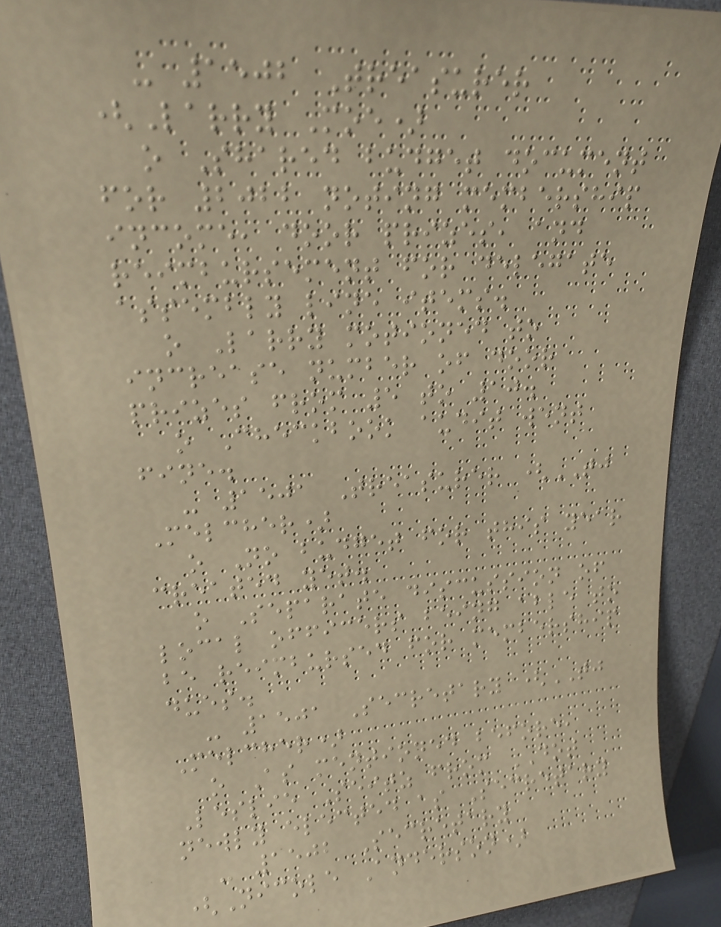- 1502 Treasurer
(Larry Moe)
o Shared budget document
for 2022 noting membership
income, door prizes, and
reimbursement for delegate
assembly line items.
o Larry motioned to
increase number of door
prizes from 5 to 10.
o Checkbook audit went
fine.
- 1501 Treasurer (TJ
Melcher)
o No budget for this year
created yet.
o Separate discussion of
local officers being able to
be reimbursed for membership
dues.
- 1501 Secretary (TJ
Melcher)
o As mentioned before,
Leslie Seitz from DOT
newly elected as Secretary
- 1502 Secretary
(Nicole Anderson)
